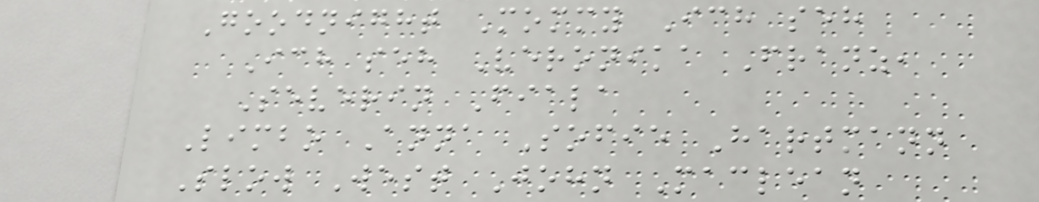Goodnight Mommy Ich seh
Ich seh Veronika Franz,
Severin Fiala
Limbo Anna Sofie Hartmann
Slow West John Maclean
